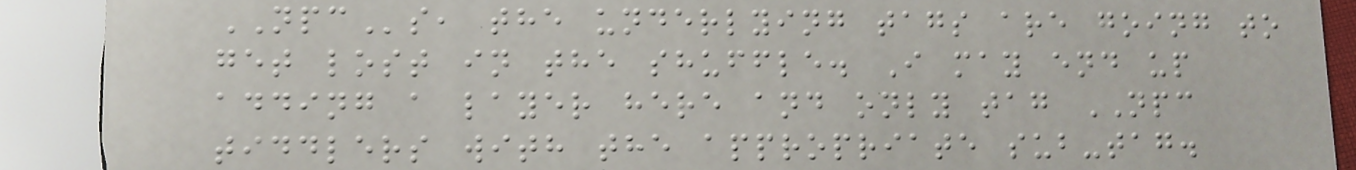NPCs, the underlying tags are going to
get lost in the shuffle. I may end up
adding a layer here and only tag NPC
tiddlers with the appropriate sub-tag.
